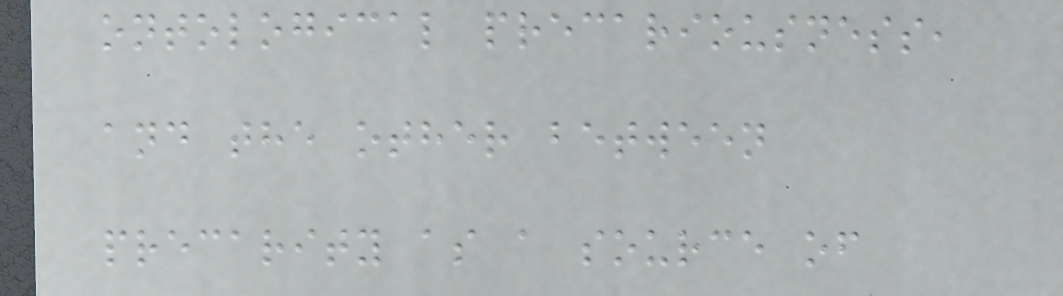ontological precariousness,
and the other between
precarity as a source of
